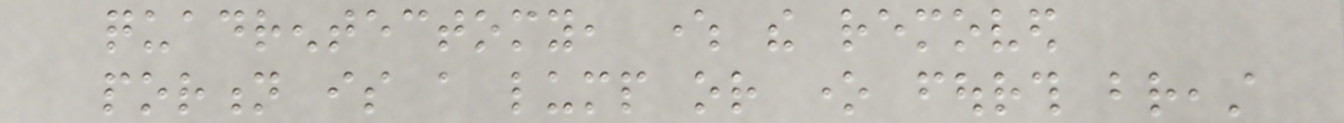quadrentectomy, where the removed
portion is a lump or one fourth breast
